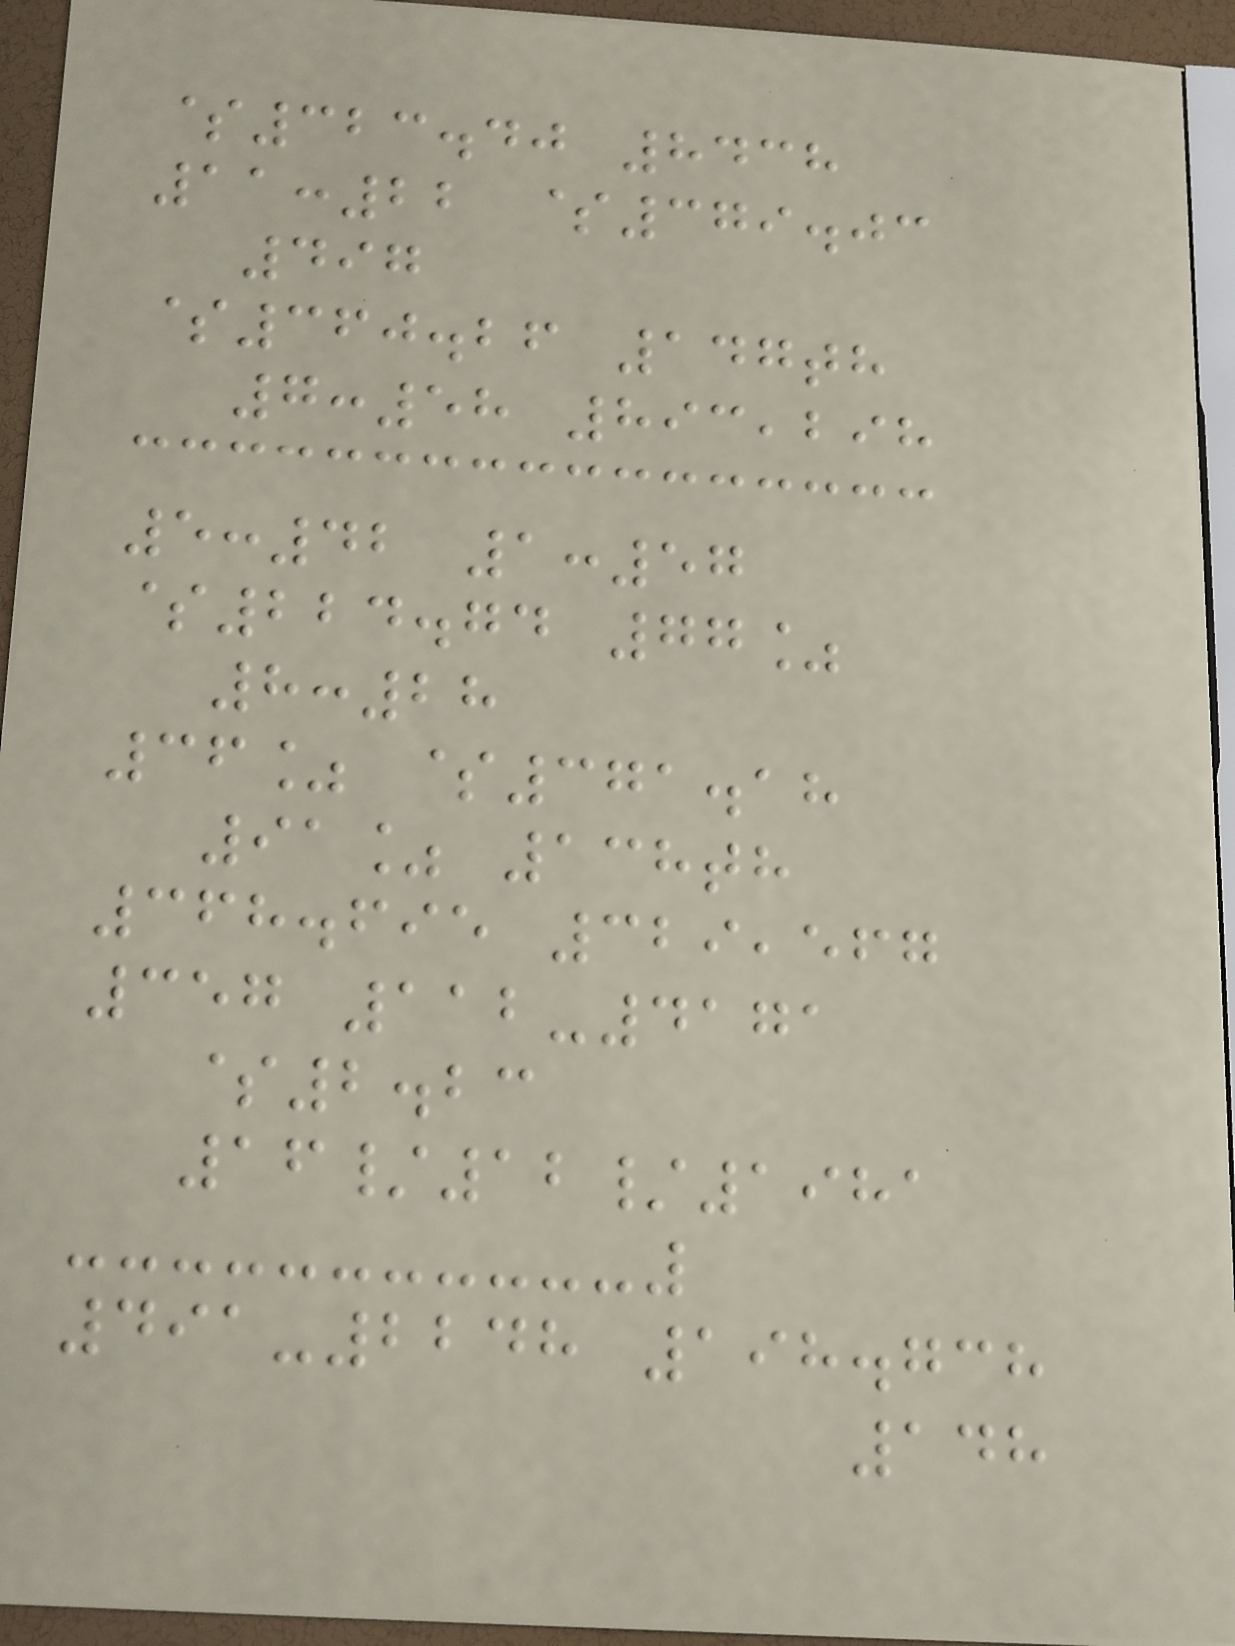$323.40 8438
11:22 $379.03
497
$360.26 147th
7:58 893,298
5:42 1:57
$224.74 77%
8:28
36% $371.18
91% 138th
368.695 329,567
357 112-4171
$2.23
16/12/1981
491-2248 198.738
148
